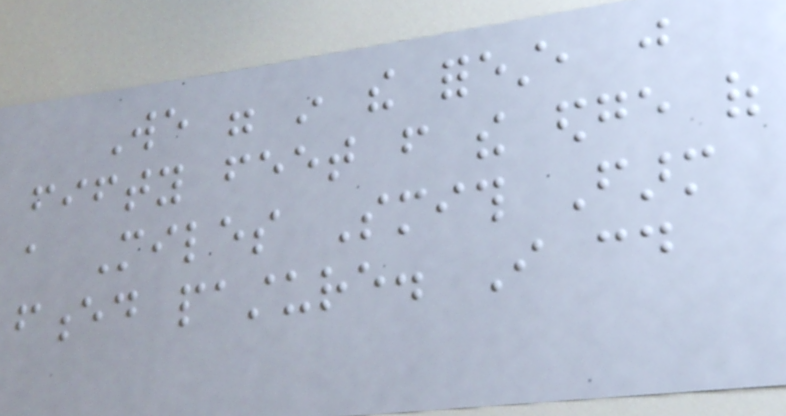We were in the forest, just
fifty feet from the edge of
a Miles Smith Farm
fenced pasture. I could
